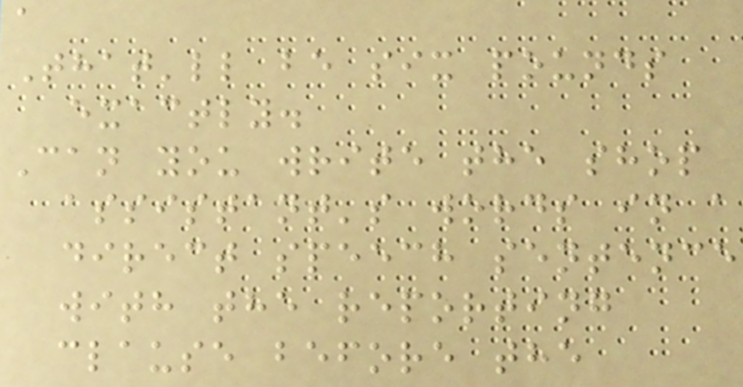a
That'll be six pounds
exactly.
Can you write the shop
assistant's words in a
direct speech sentence
with the reporting
clause before the
